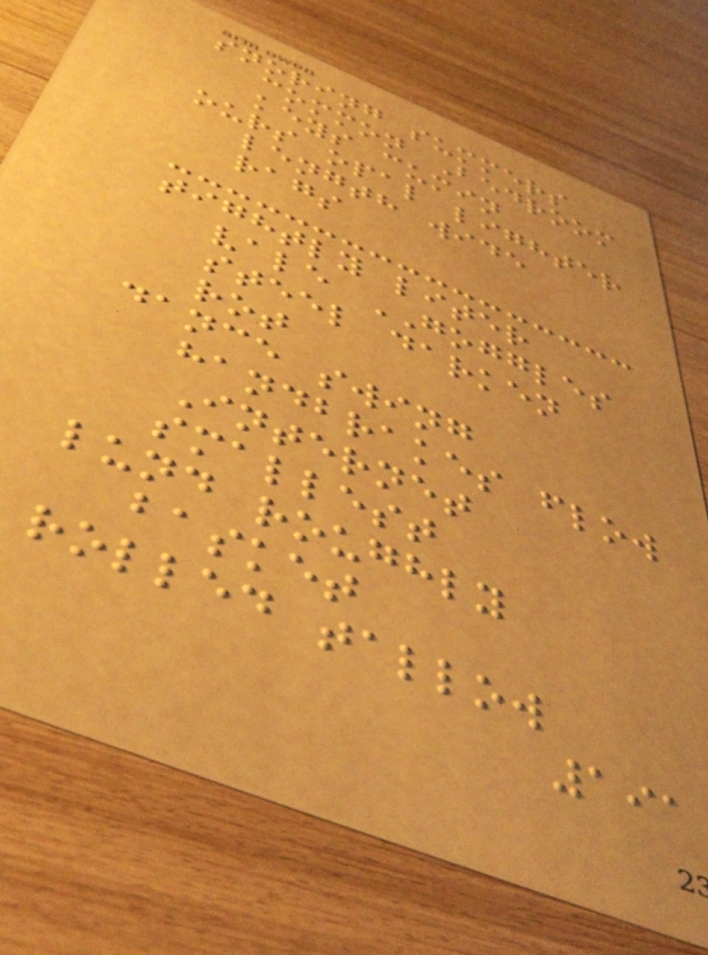snoring summers
common Bedroom
keys cumin
ours opal lighter
length wide
rags
tightly liter
vale GOGGLES
steel darken
rot
dance swing
handbrakes flow
Internet
smallest
lund roughly
basket
rolled tallow
191
